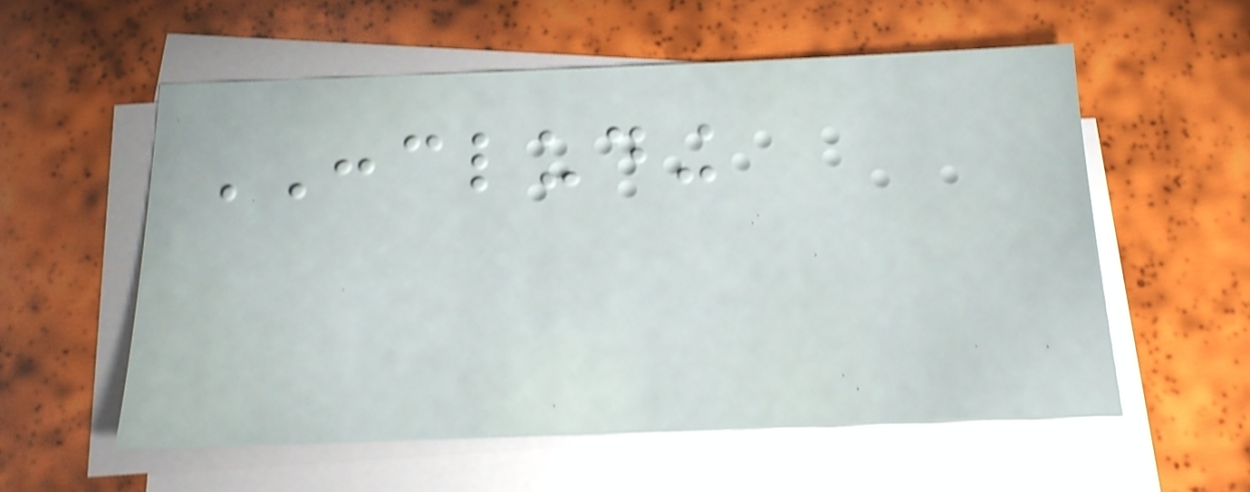CONCLUDING
